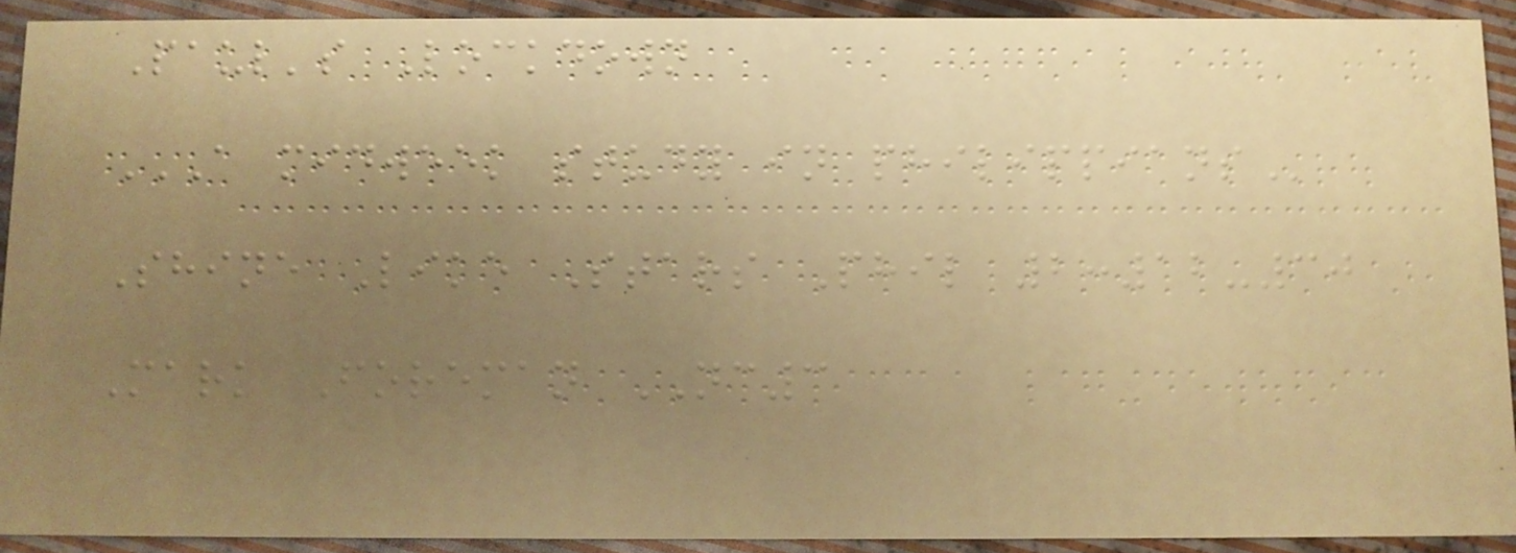Paul's Lockdown
A MIDWEEK STUDY IN PHILIPPIANS
Shine Like Stars Phil 2:12-30
Mark Foreman NC3
